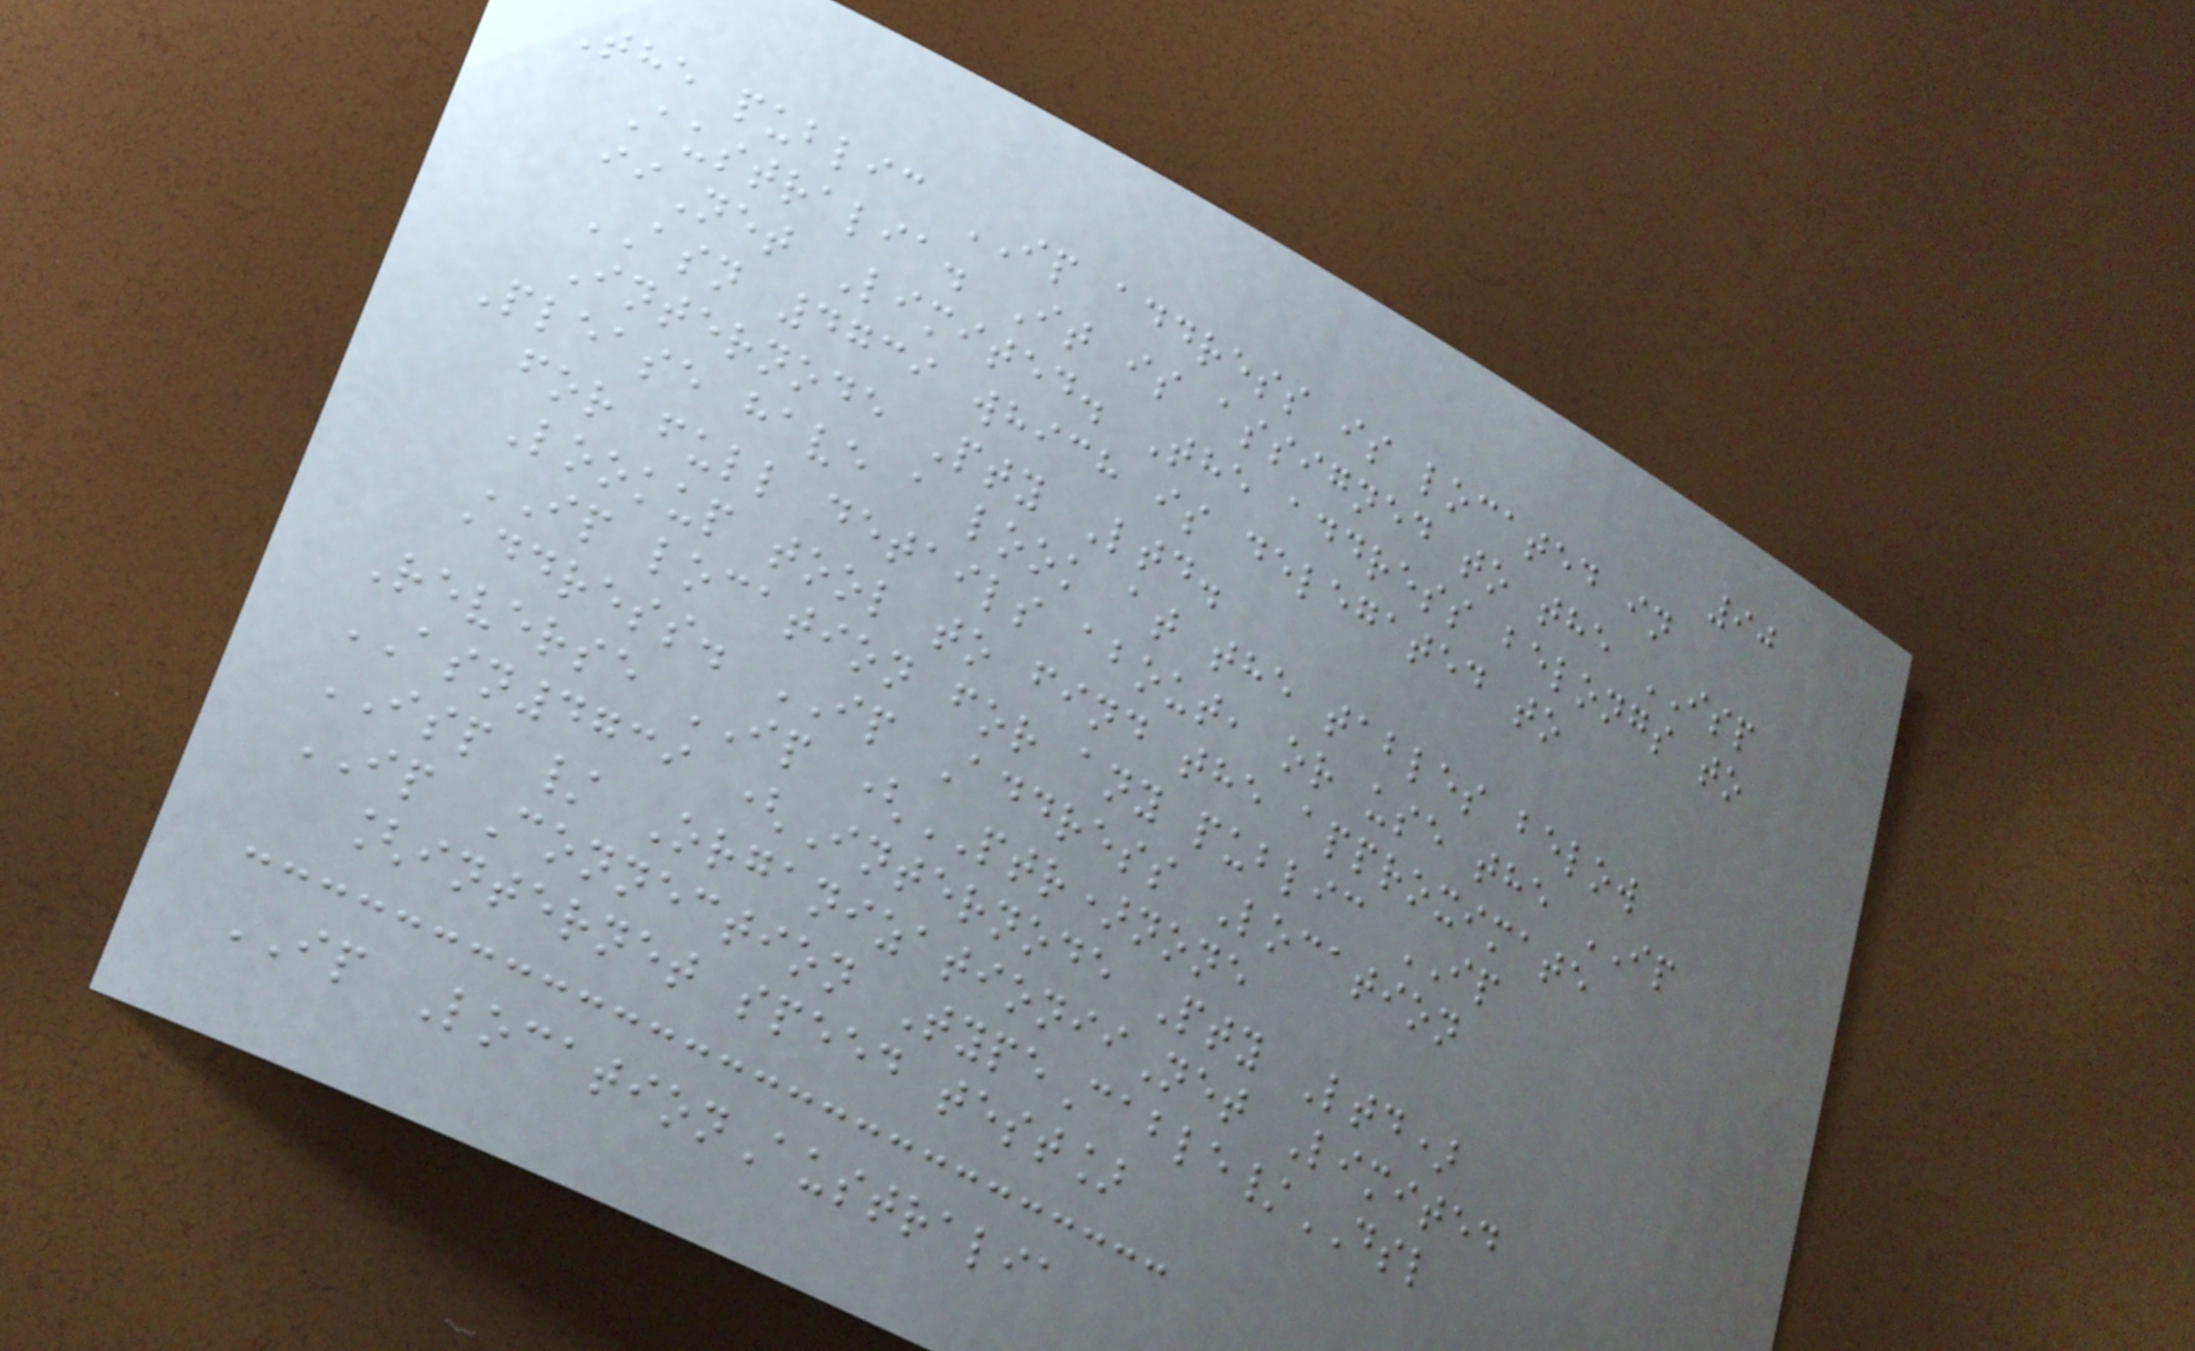90
The public IP address is located in
Australia. It is assigned to the ISP
iiNet Limited. The address belongs to
ASN 4739 which is delegated to
Internode Pty Ltd.
Please have a look at the tables below
for full details about, or use the IP
Lookup tool to find the approximate
IP location for any public IP
address. IP Address Location
Reverse IP (PTR)none
ASN4739 (Internode Pty Ltd)
ISP / OrganizationiiNet Limited
IP Connection TypeCable/DSL
[internet speed test]
IP LocationAustralia
